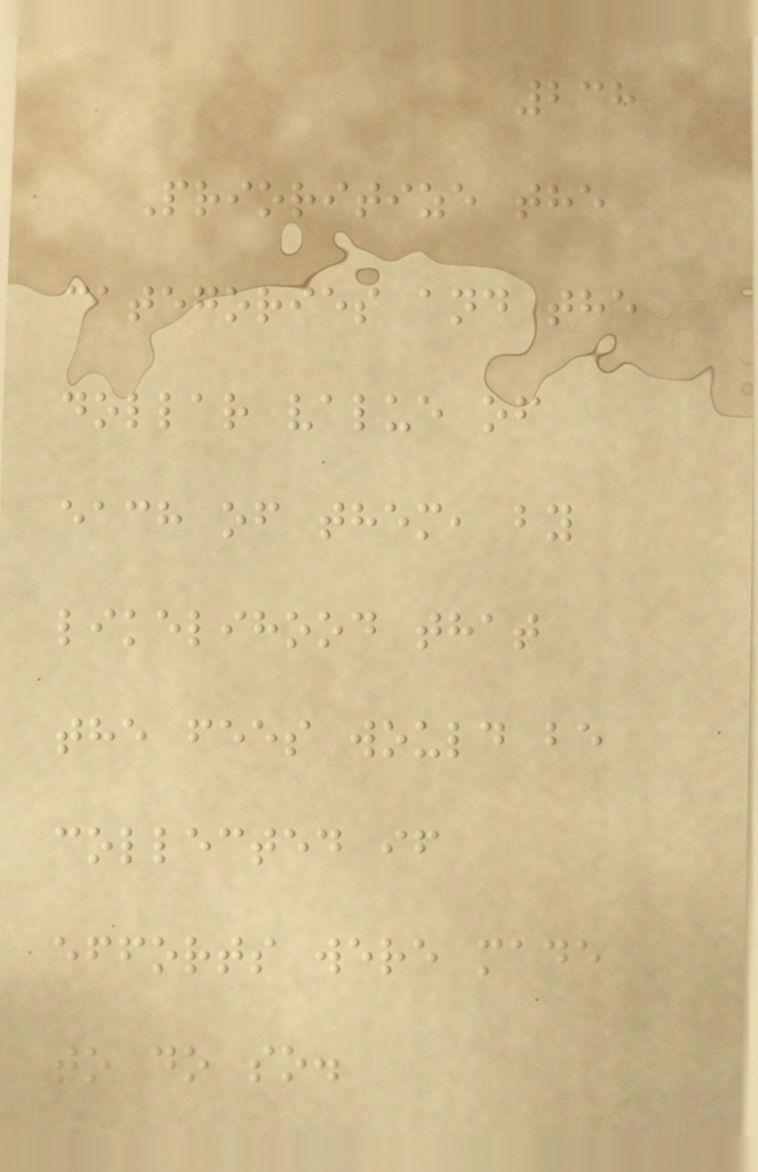238
Prioritize the
categories and the
dollar value of
each of them, by
likelihood that
the fees would be
collected if
efforts were made
to do so.
